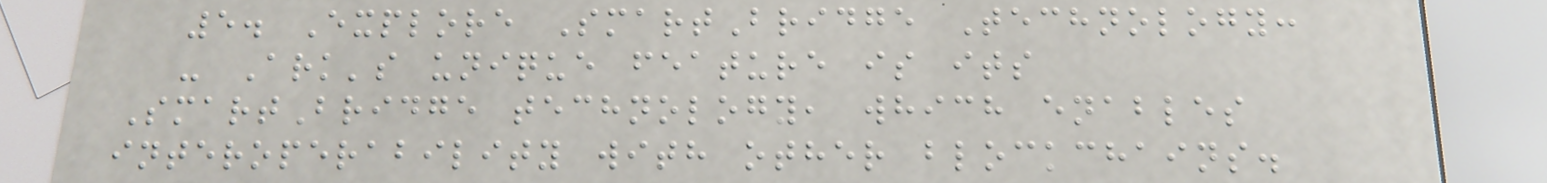5. Explore SmartBridge Technology:
- Ark's unique feature is its
SmartBridge technology, which enables
interoperability with other blockchains.
